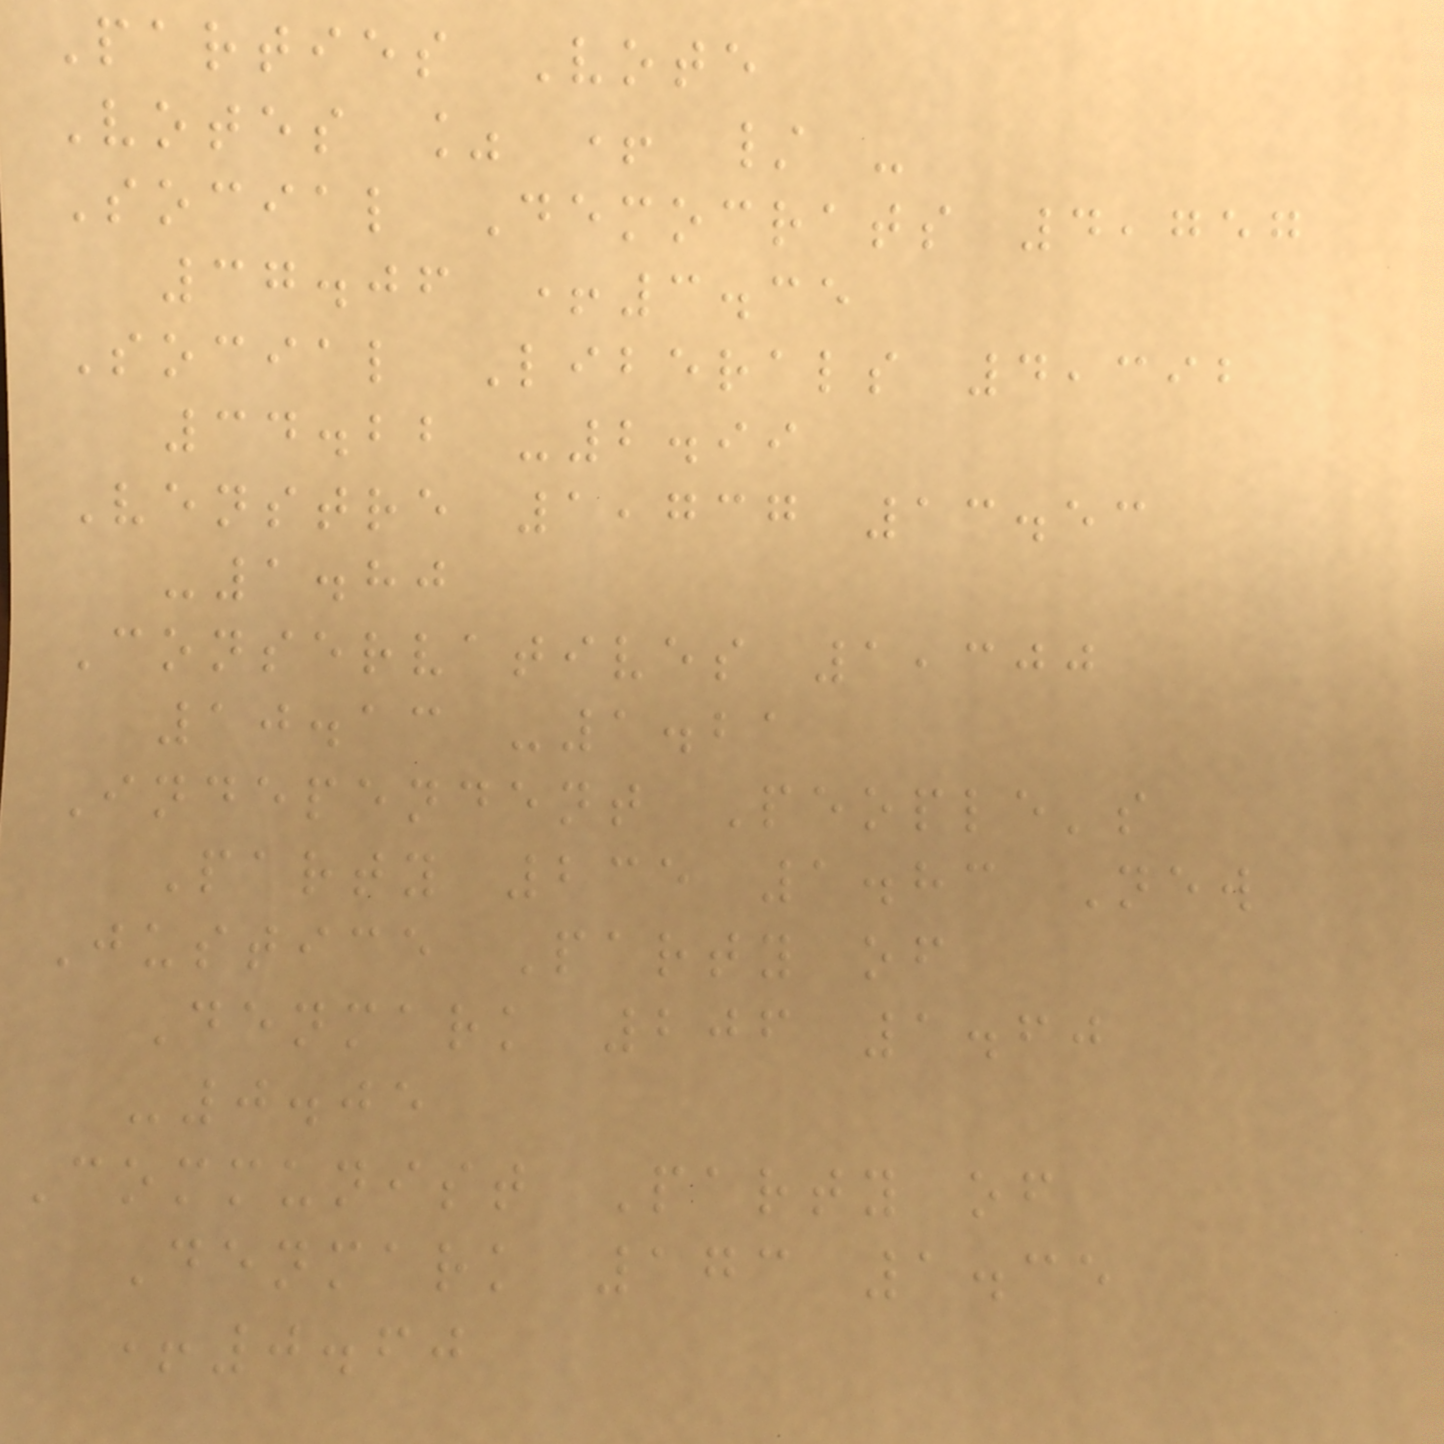Parties Vote
Votes % + / -
Social Democrats 4,757
37.06 +3.35
Social Liberals 4,392
34.22 -2.99
Venstre 1,737 13.53
-1.80
Conservatives 1,300
10.13 -1.21
Independent People's
Party 235 1.83 New
Justice Party of
Denmark 206 1.60
-0.05
Communist Party of
Denmark 173 1.35
+0.60
